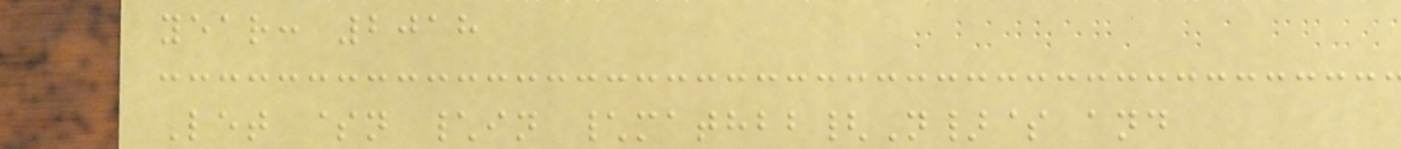year: 2018
Let $n \in \mathbb{N}$ and
